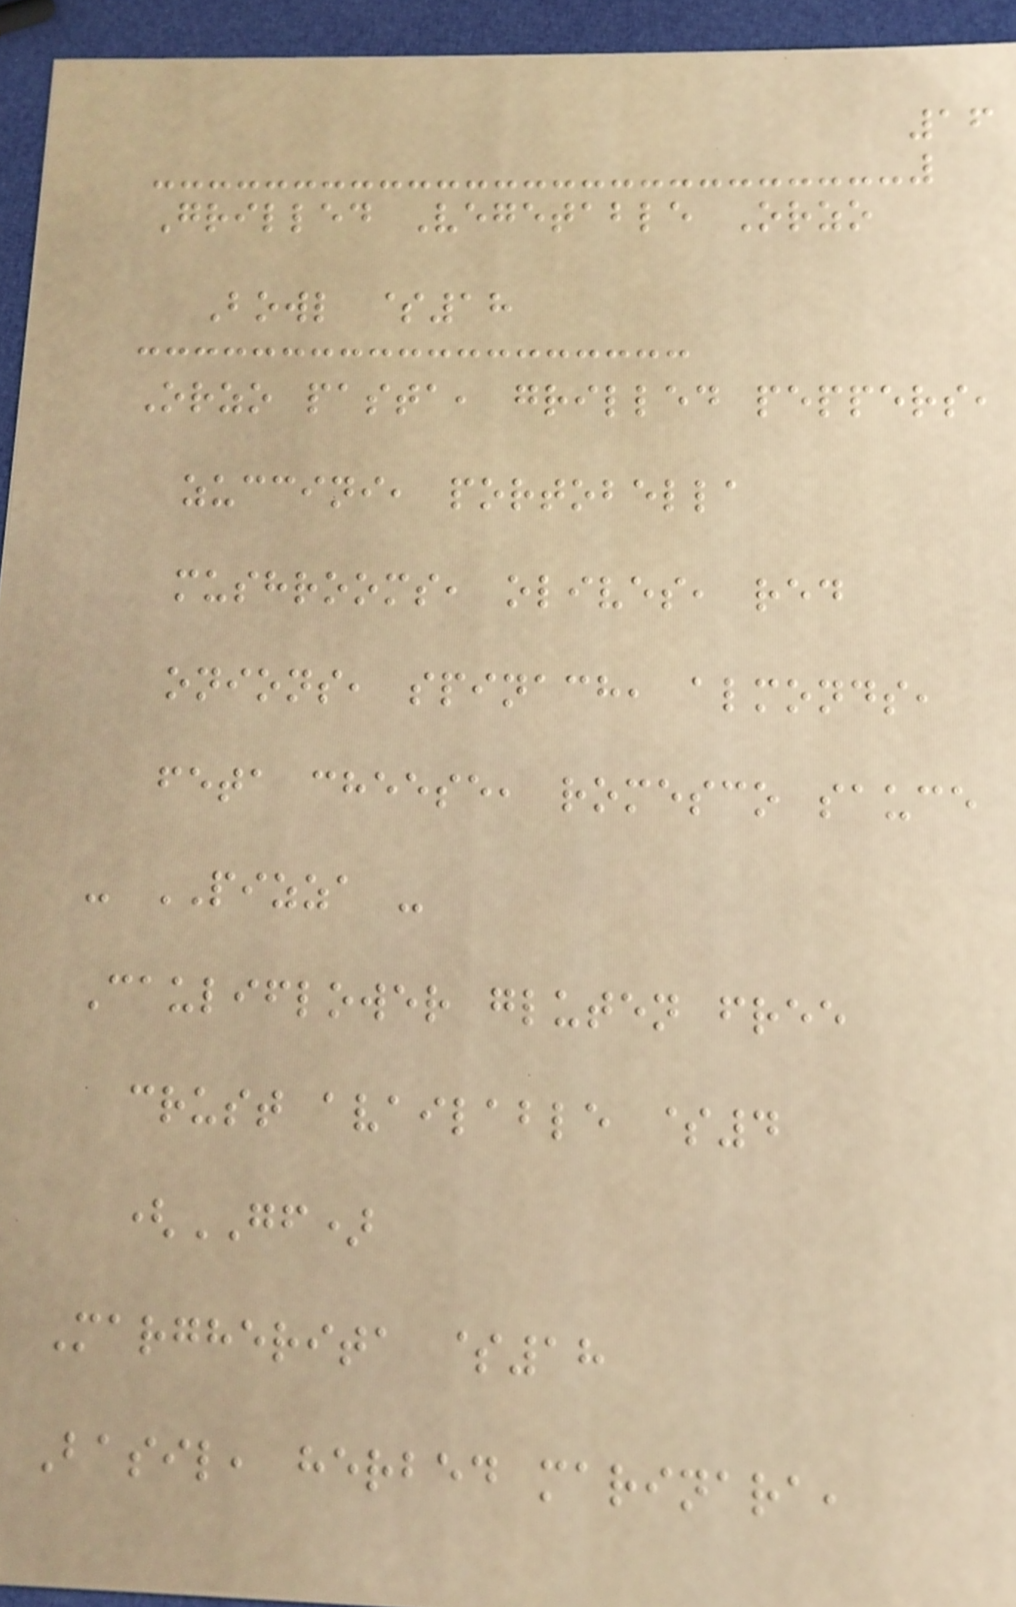16
Grilled Vegetable Orzo
Bowl $18
Orzo pasta, grilled peppers,
zuccini, portobella
mushrooms, olives, red
onions, spinach, almonds,
feta cheese, romesco sauce
- PIZZA -
Cauliflower gluten free
crust available $4
(GF)
Margherita $18
Basil, herbed marinara,
